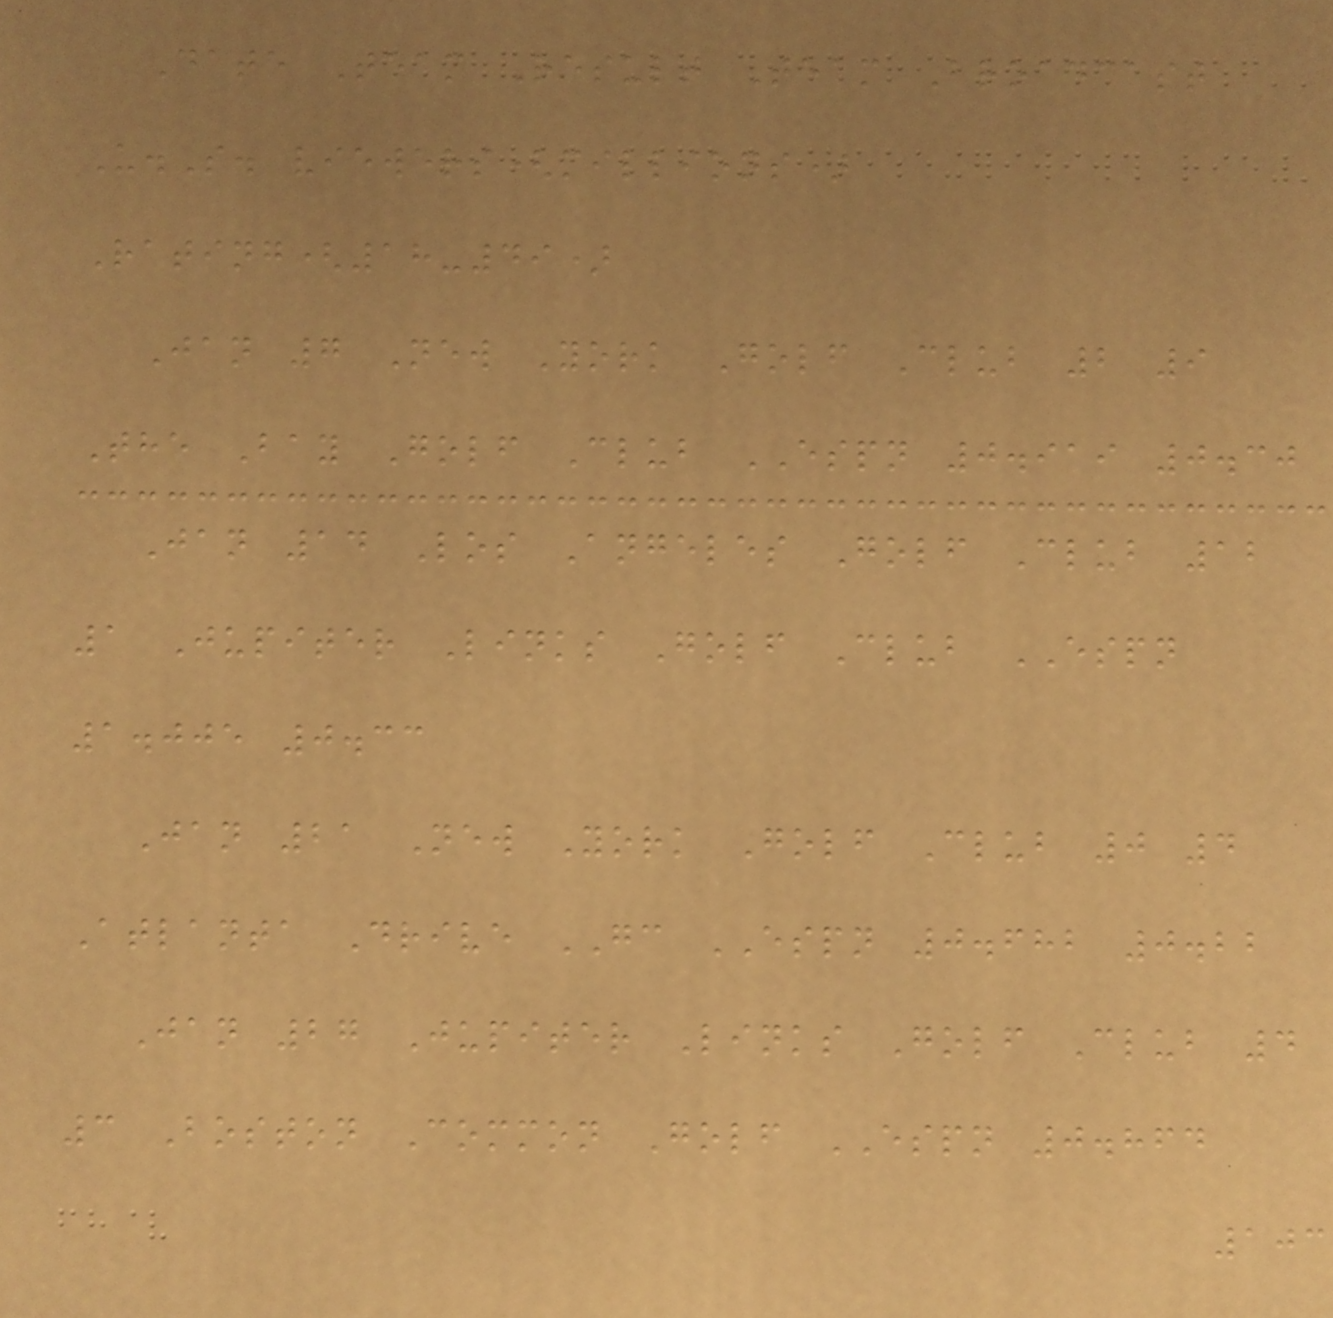Date Team Result Team Broadcast
U.S. viewers(millions)
Rating(18-49)
Jan 7 New York Golf Club 2 9
The Bay Golf Club ESPN 0.919 0.30
Jan 14 Los Angeles Golf Club 12
1 Jupiter Links Golf Club ESPN
1.005 0.33
Jan 21 New York Golf Club 0 4
Atlanta Drive GC ESPN 0.682 0.22
Jan 27 Jupiter Links Golf Club 4
3 Boston Common Golf ESPN 0.864
103
